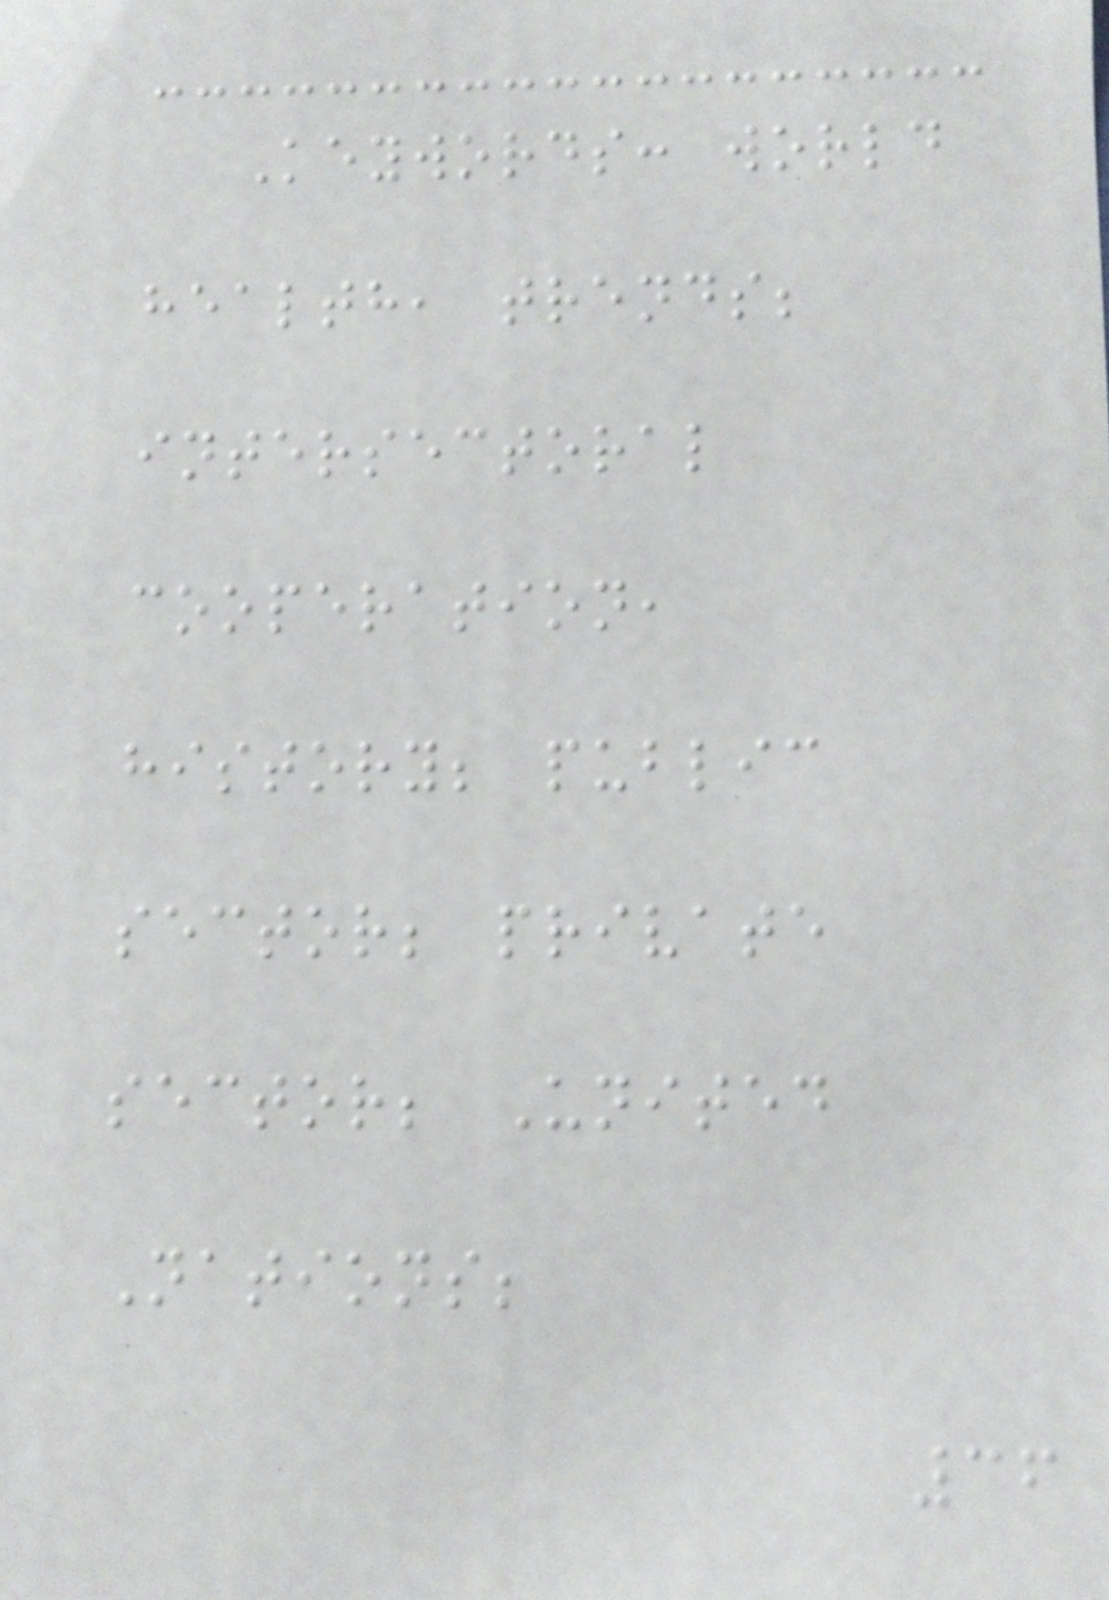Keywords: world
health, trends;
intersectoral
cooperation,
history; public
sector; private
sector; United
Nations;
36
